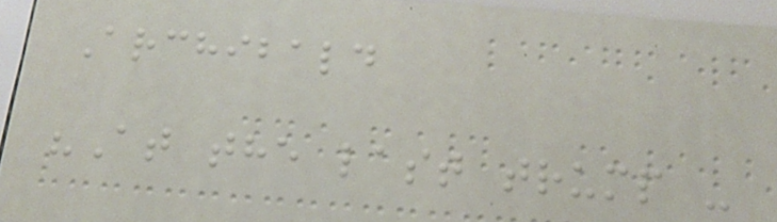Archibald
"At the last trump -
